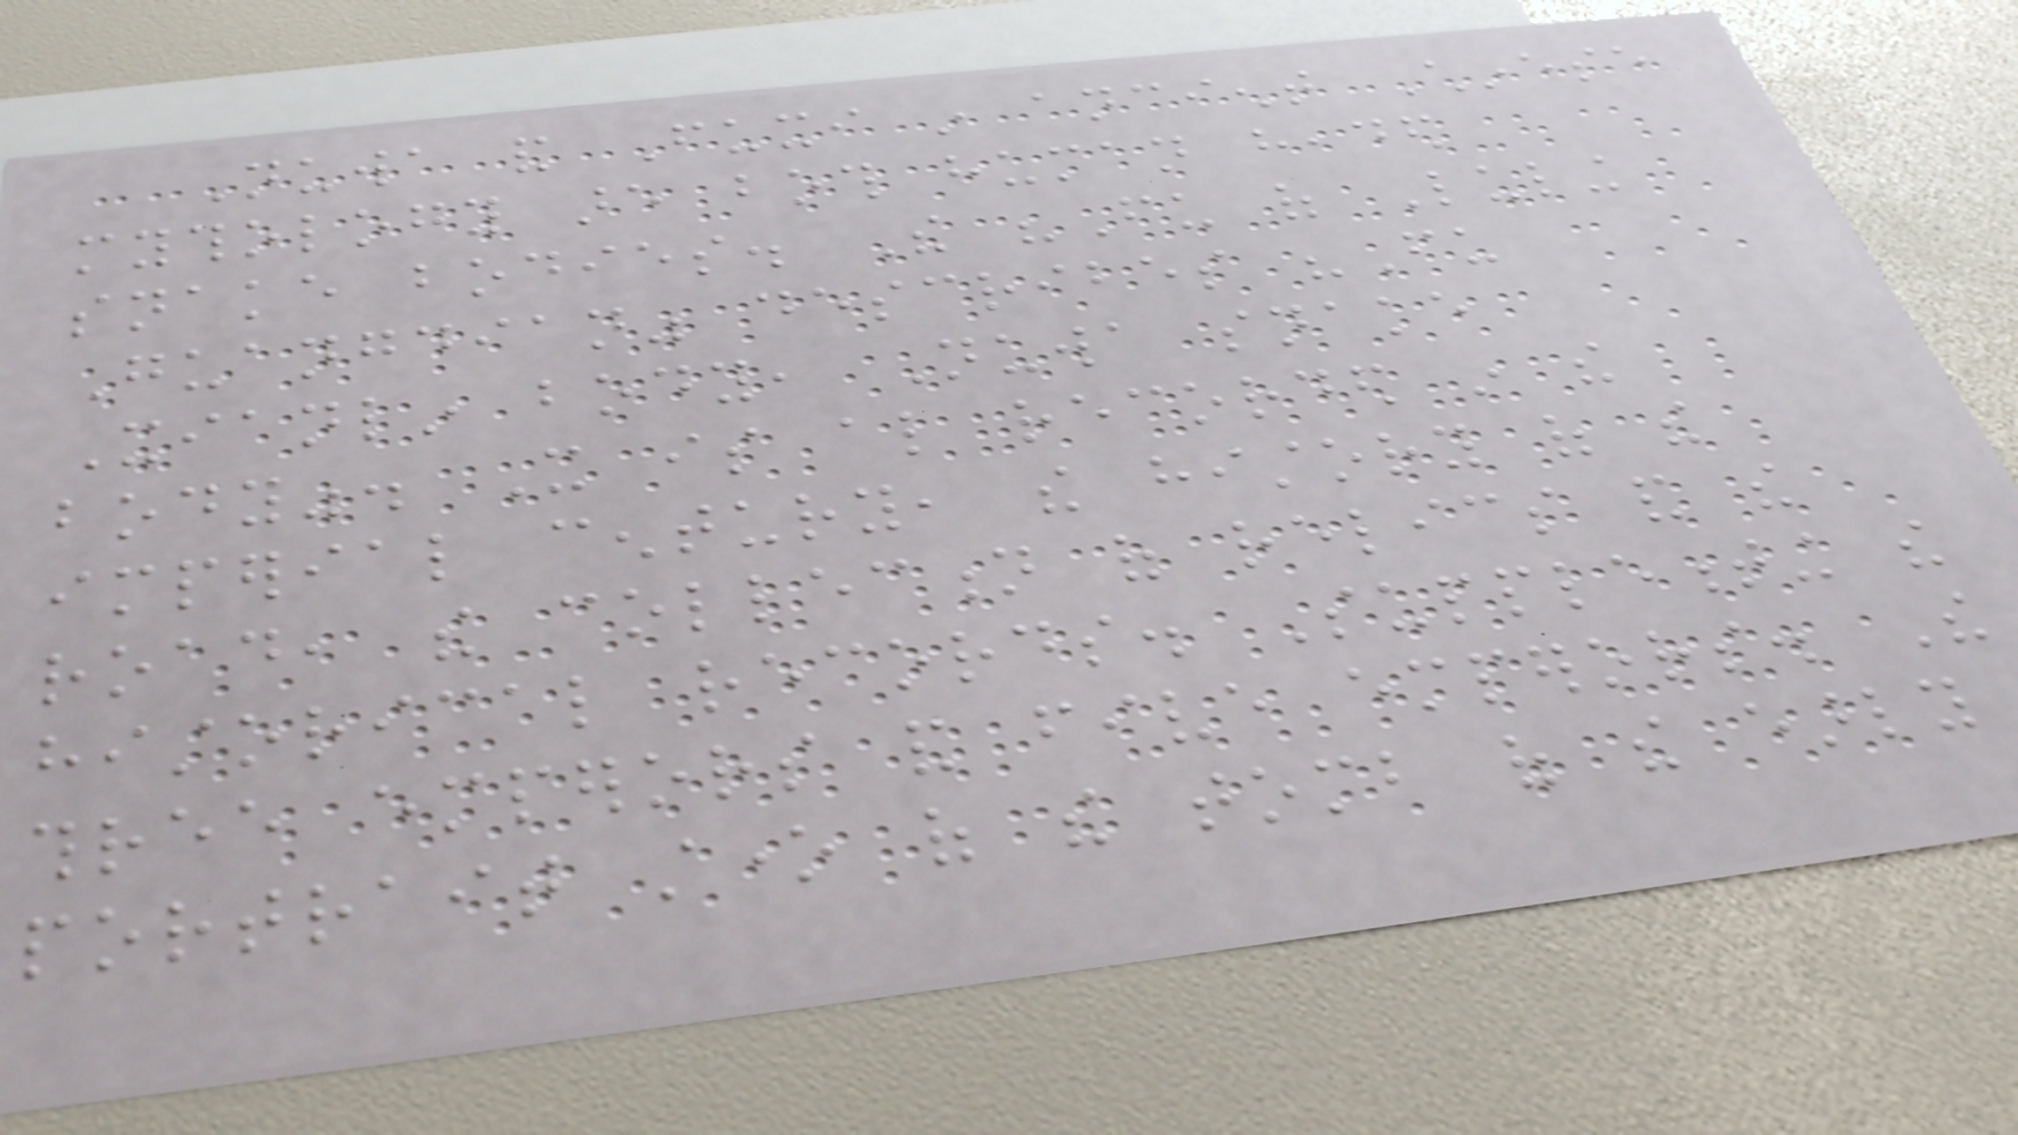Nuwa and Fuxi in ancient Chinese
mythology are both human headed
snake bodies. The "Fu of Luling
Guangdian" describes "Fu
Xianlin body, Nuwa snake
body". It is also recorded in the
imperial century, the history of the
road, the collection of relics and the
historical records. Supplementing the
three emperors and five emperors. The
portrait stone of the tomb of the early
